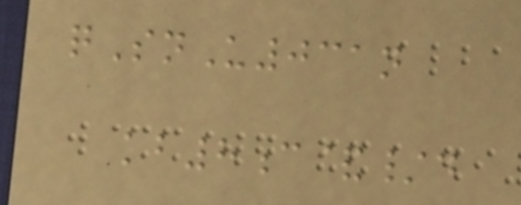qSnU031n
kb8c&/d
